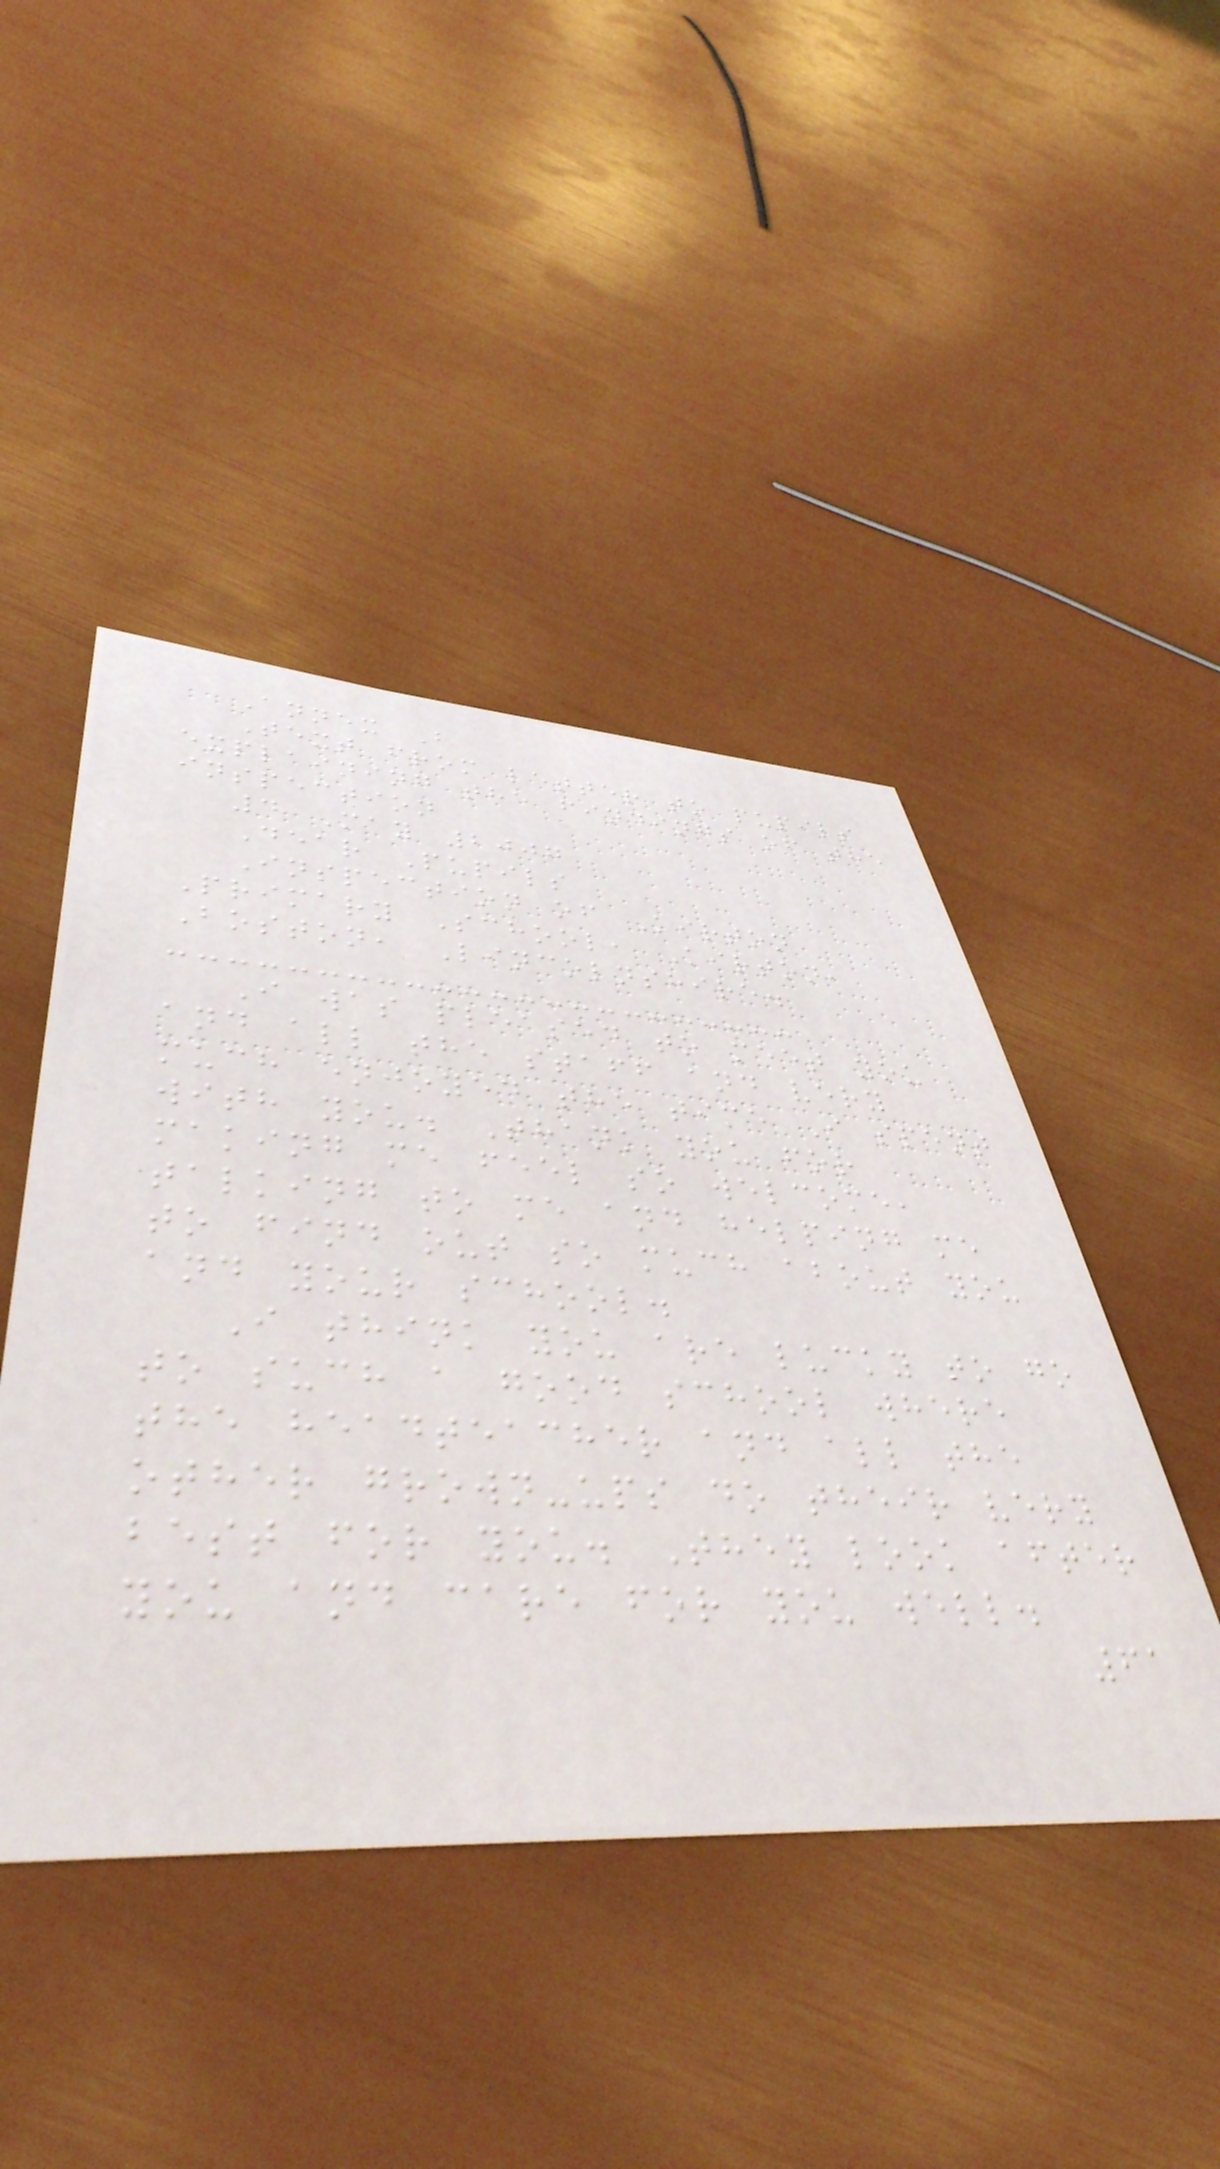Annex B
Text from letter to pupils
explaining the findings of the
inspection
4 May 2007
Dear Pupils
Inspection of Kirton
Primary School, Kirton,
Boston, Lincolnshire.
I was pleased to meet you
and all the staff and very
much enjoyed the time I spent
with you. Thank you for
making me feel so welcome,
talking to me and helping me
to find out so much about you
and your school.
I think you are lucky to go
to such a good school where
the headteacher and all the
other grown-ups do their very
best for you. They look after
you and care for you well.
61
